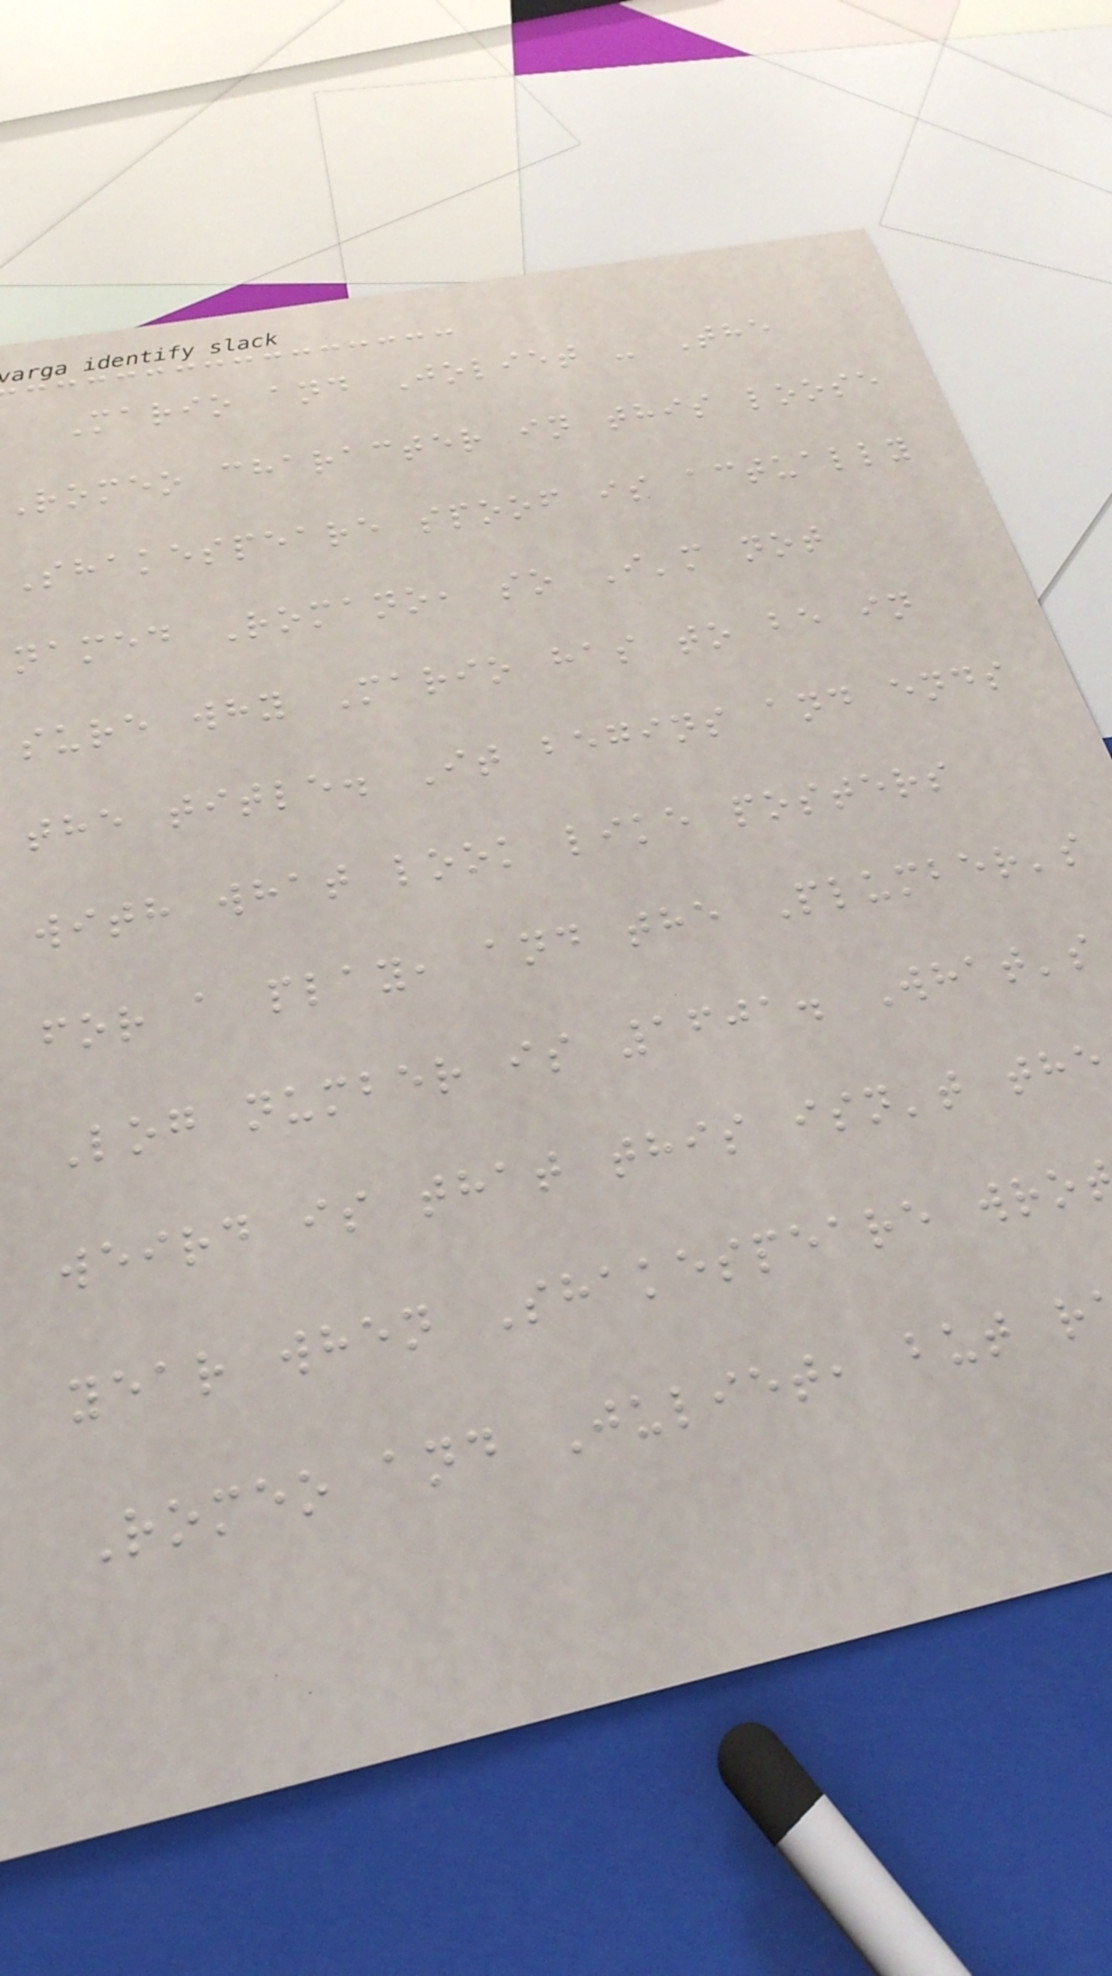Mario and Joliet - The
Romeo character in this loose
Shakespeare spoof is actually
named Romano, so I'm not
sure why Mario has to be in
the title. It begins and ends
with what look like posters
for a play, and the Plumber's
Log number is 1601. What's
weird is that this isn't the
year when Shakespeare wro
Romeo and Juliet, but r
